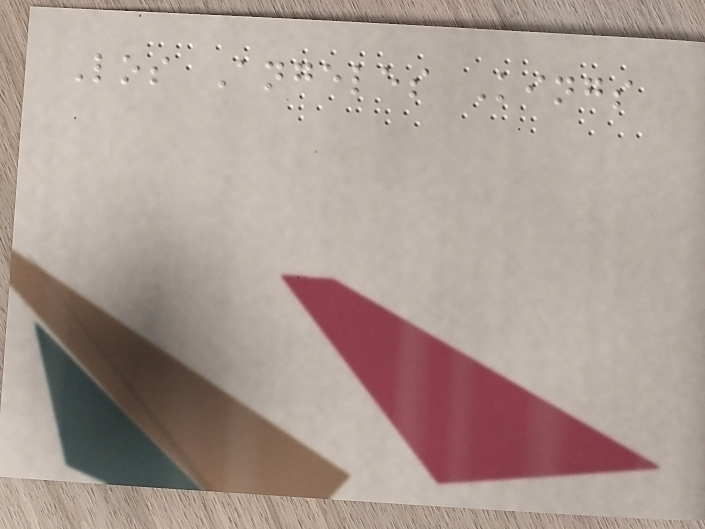Los Angeles Kings
